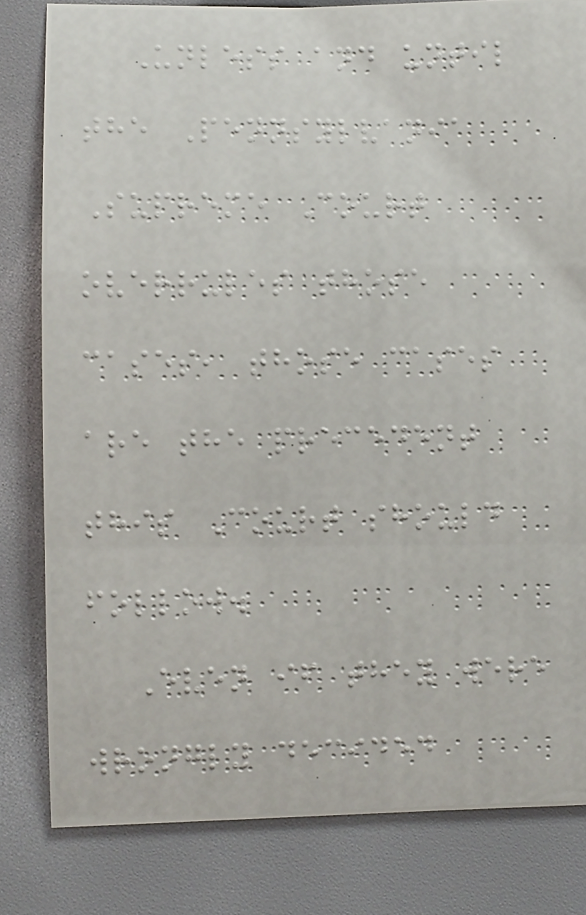Unless and until
the Pennsylvania
Supreme Court
overrules those
cases, those cases
are the precedent
this Court should
follow.
Even if they were
wrongly decided
